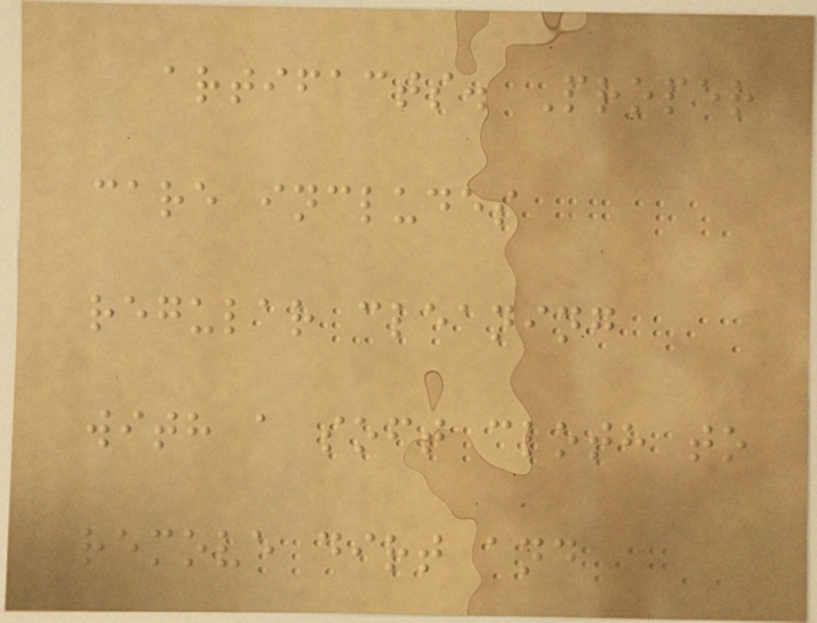artifacts. Proper
care includes
regular cleaning
with a soft cloth to
remove dirt and
